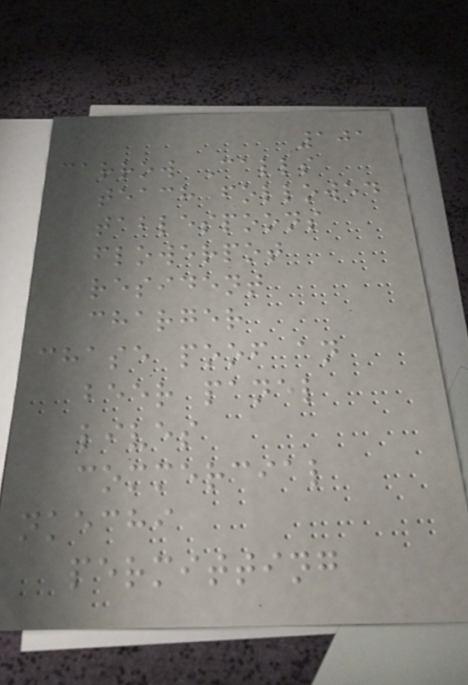101
carrow Calls
teach followed
tablespoons
flowerpot
resident
charger
chase poof an
beer panel
lives
commercial
nkechi
permitting
